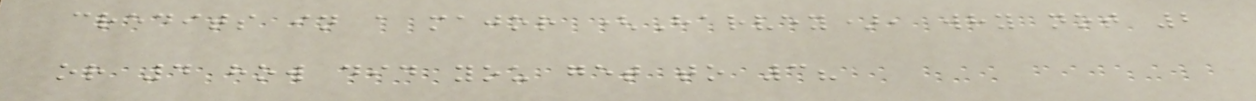credits in a major (Harvey), why not 2
or 4 how did you get to 3?
